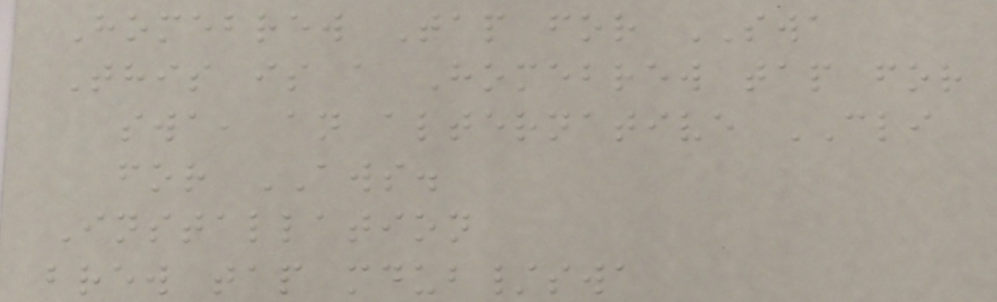Homebrew Tap for SWA
This is a Homebrew tap for
swa, an alternative CLI
for AWS.
Installation
brew tap mdub/swa
